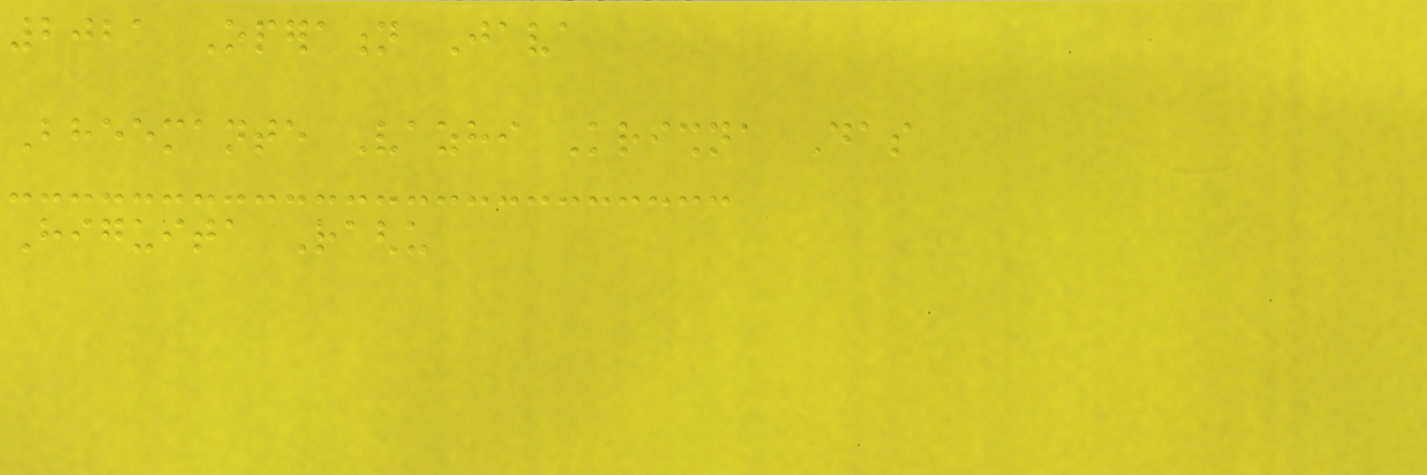2021 Operation Java
Bheemante Vazhi Krishna Das
Higuita Raghu
